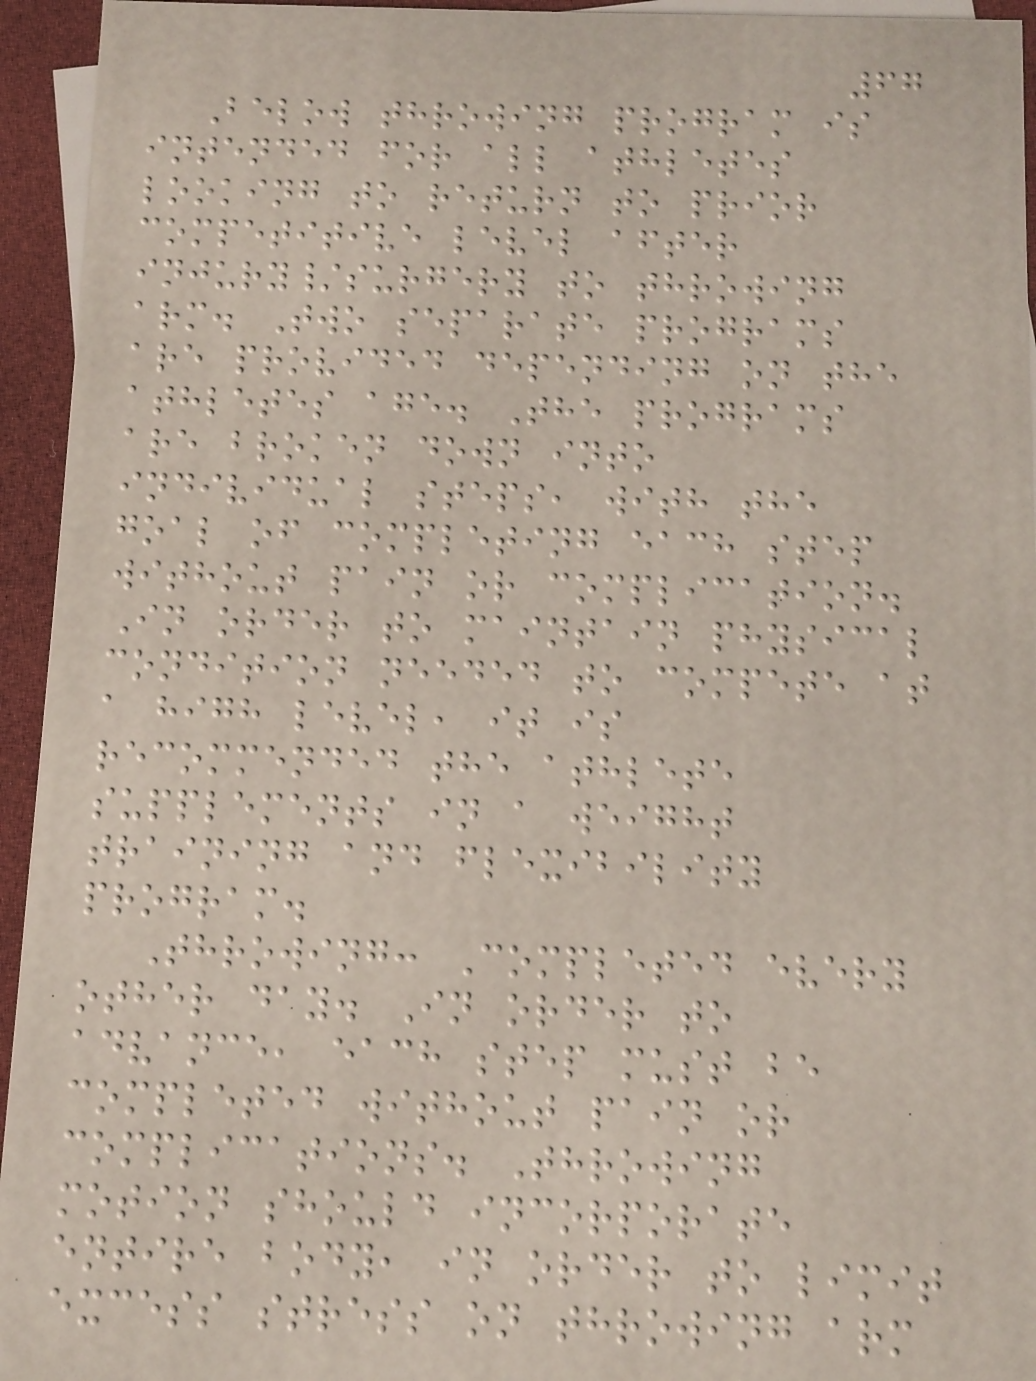67
Below throwing program is
intended for all athletes
looking to return to prior
competitive level after
injury/surgery to throwing
arm. Two separate programs
are provided depending on the
athletes age. The programs
are broken down into
individual steps, with the
goal of completing each step
without pain or complication.
In order to maintain physical
condition needed to compete at
a high level, it is
recommended the athlete
supplements in a weight
training and flexibility
program.
Throwing: Completed every
other day. In order to
advance, each step must be
completed without pain or
complications. Throwing
motion should incorporate
entire body, in order to limit
excess stress on throwing arm
